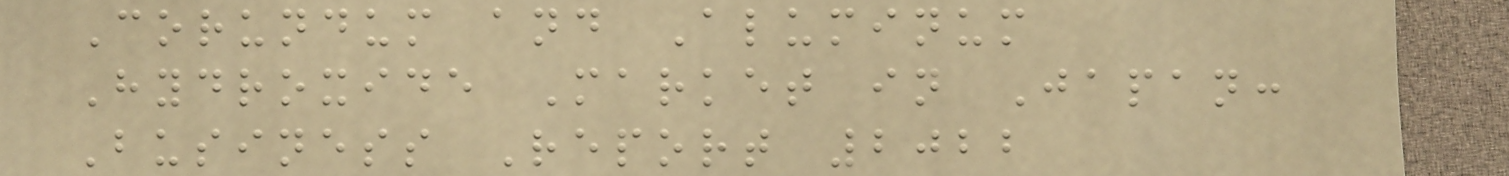Corundum and Aluminum
Hydroxide Market in Japan:
Business Report 2022
